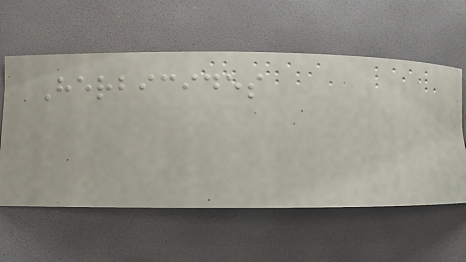Herbicides
